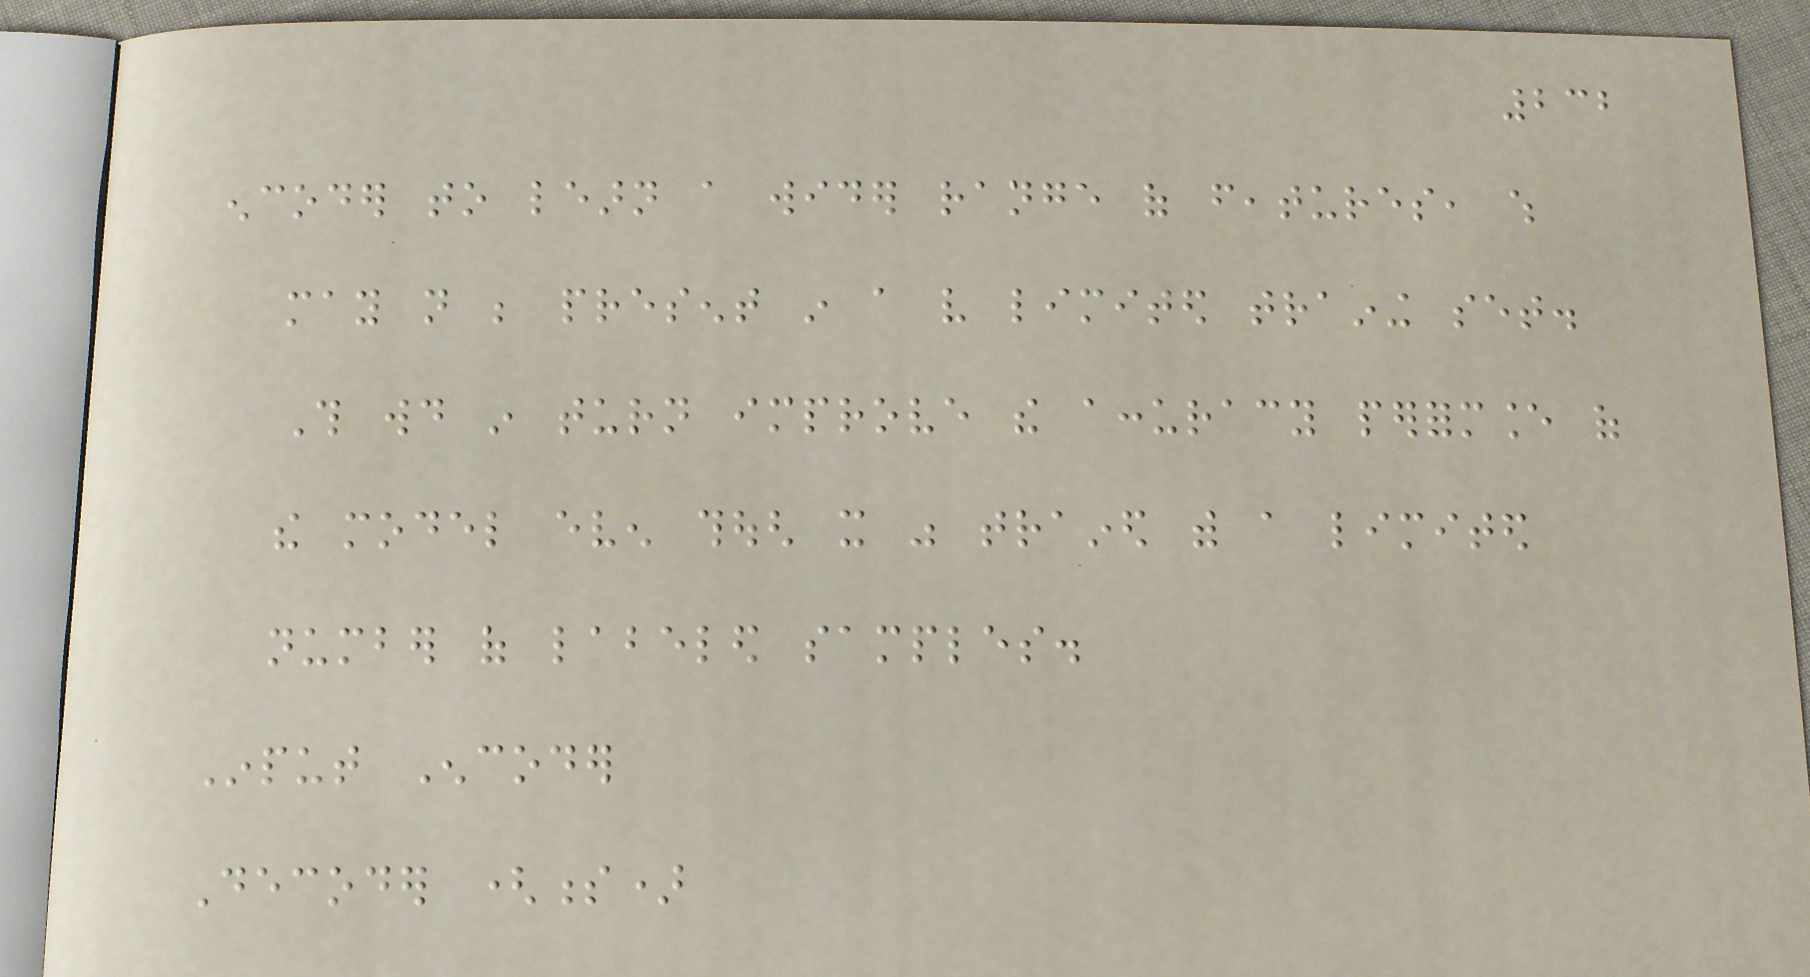232
encoder to learn a wider range of features, which
may not be present in a very limited training set.
This would in turn improve the accuracy performance of
the model even though it was trained with a limited
number of labeled samples.
Input Encoder
Decoder (s)
